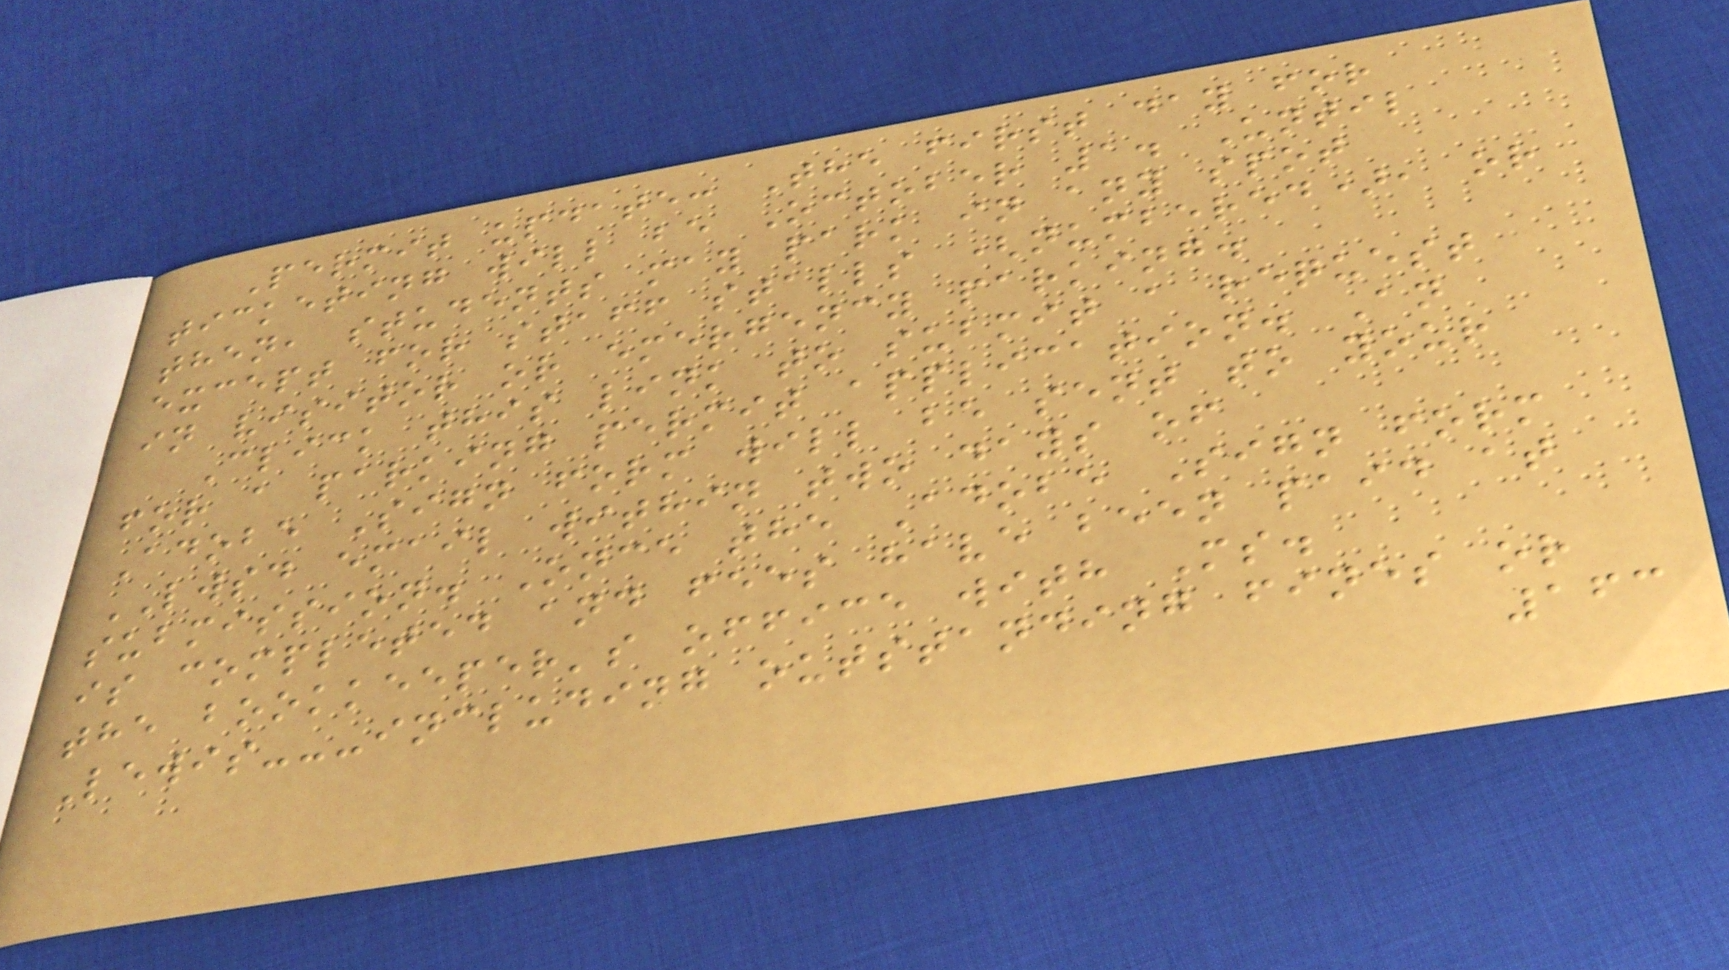Permit update: The first day for
ticketing will be October 1. Until
then, students may park in any spot
except for staff stalls (numbered), or
in visitor or emergency parking.
Click this link to submit a request
for a parking permit application. An
Adobe Sign form will be sent to your
LWSD email within two days of
submission. Once the Adobe Sign form
is completed and fees have been paid at
the bookkeeper's office with Ms.
Lewis---including outstanding fines or
163
